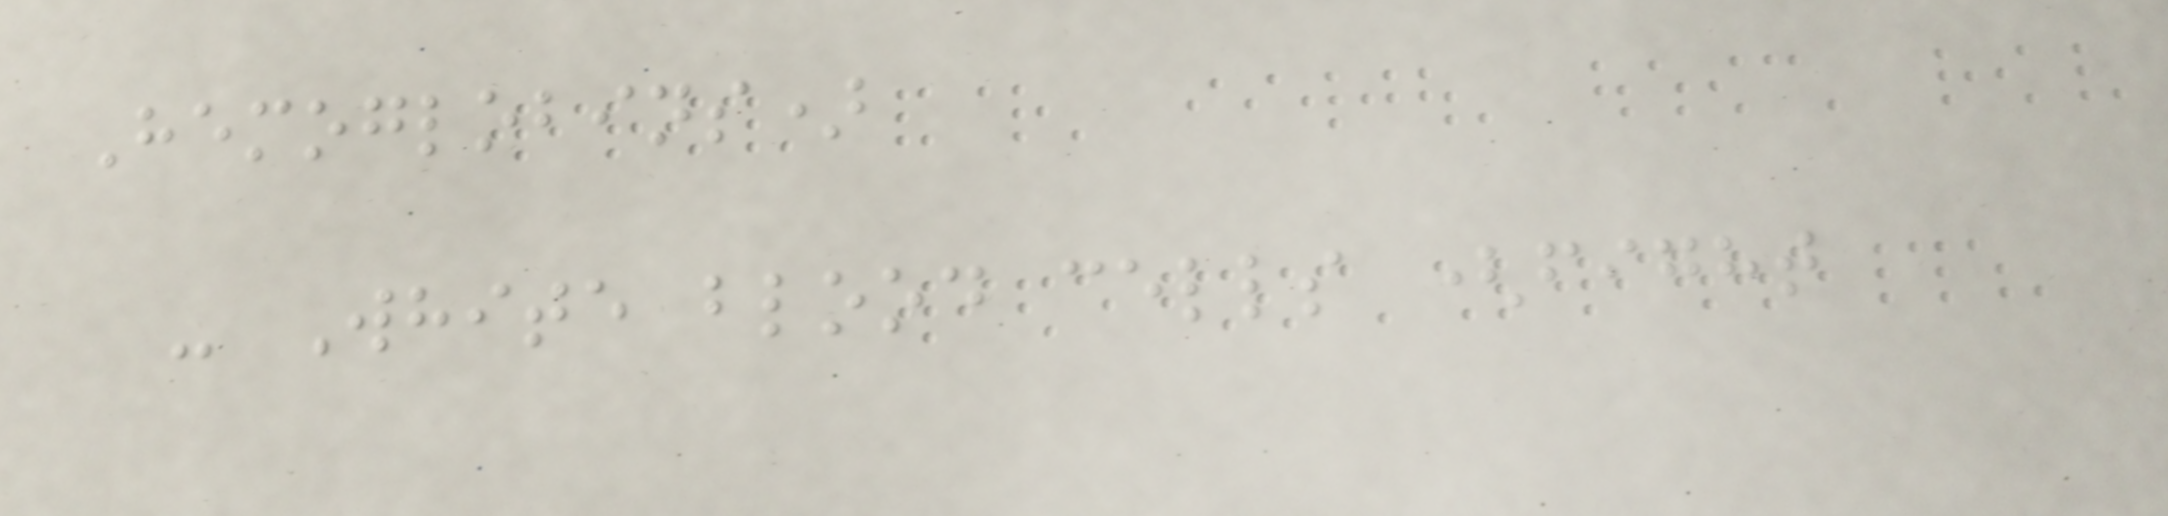Hemoglobins)
- White blood cells (fight
